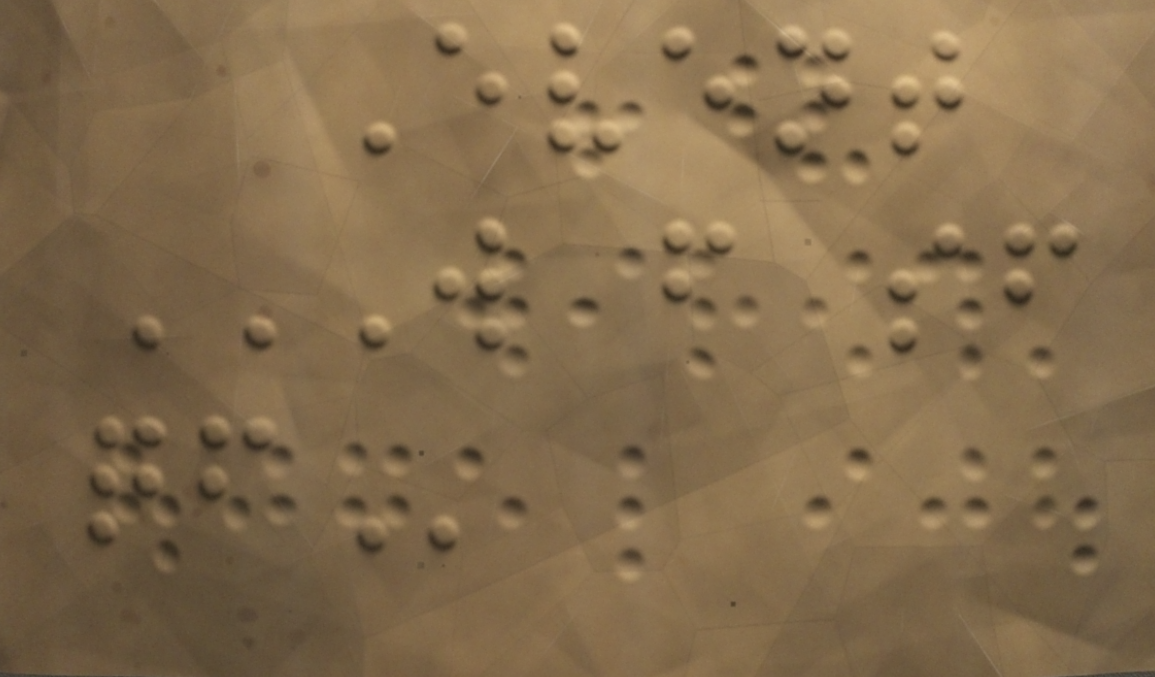Event
W F SF
QF
